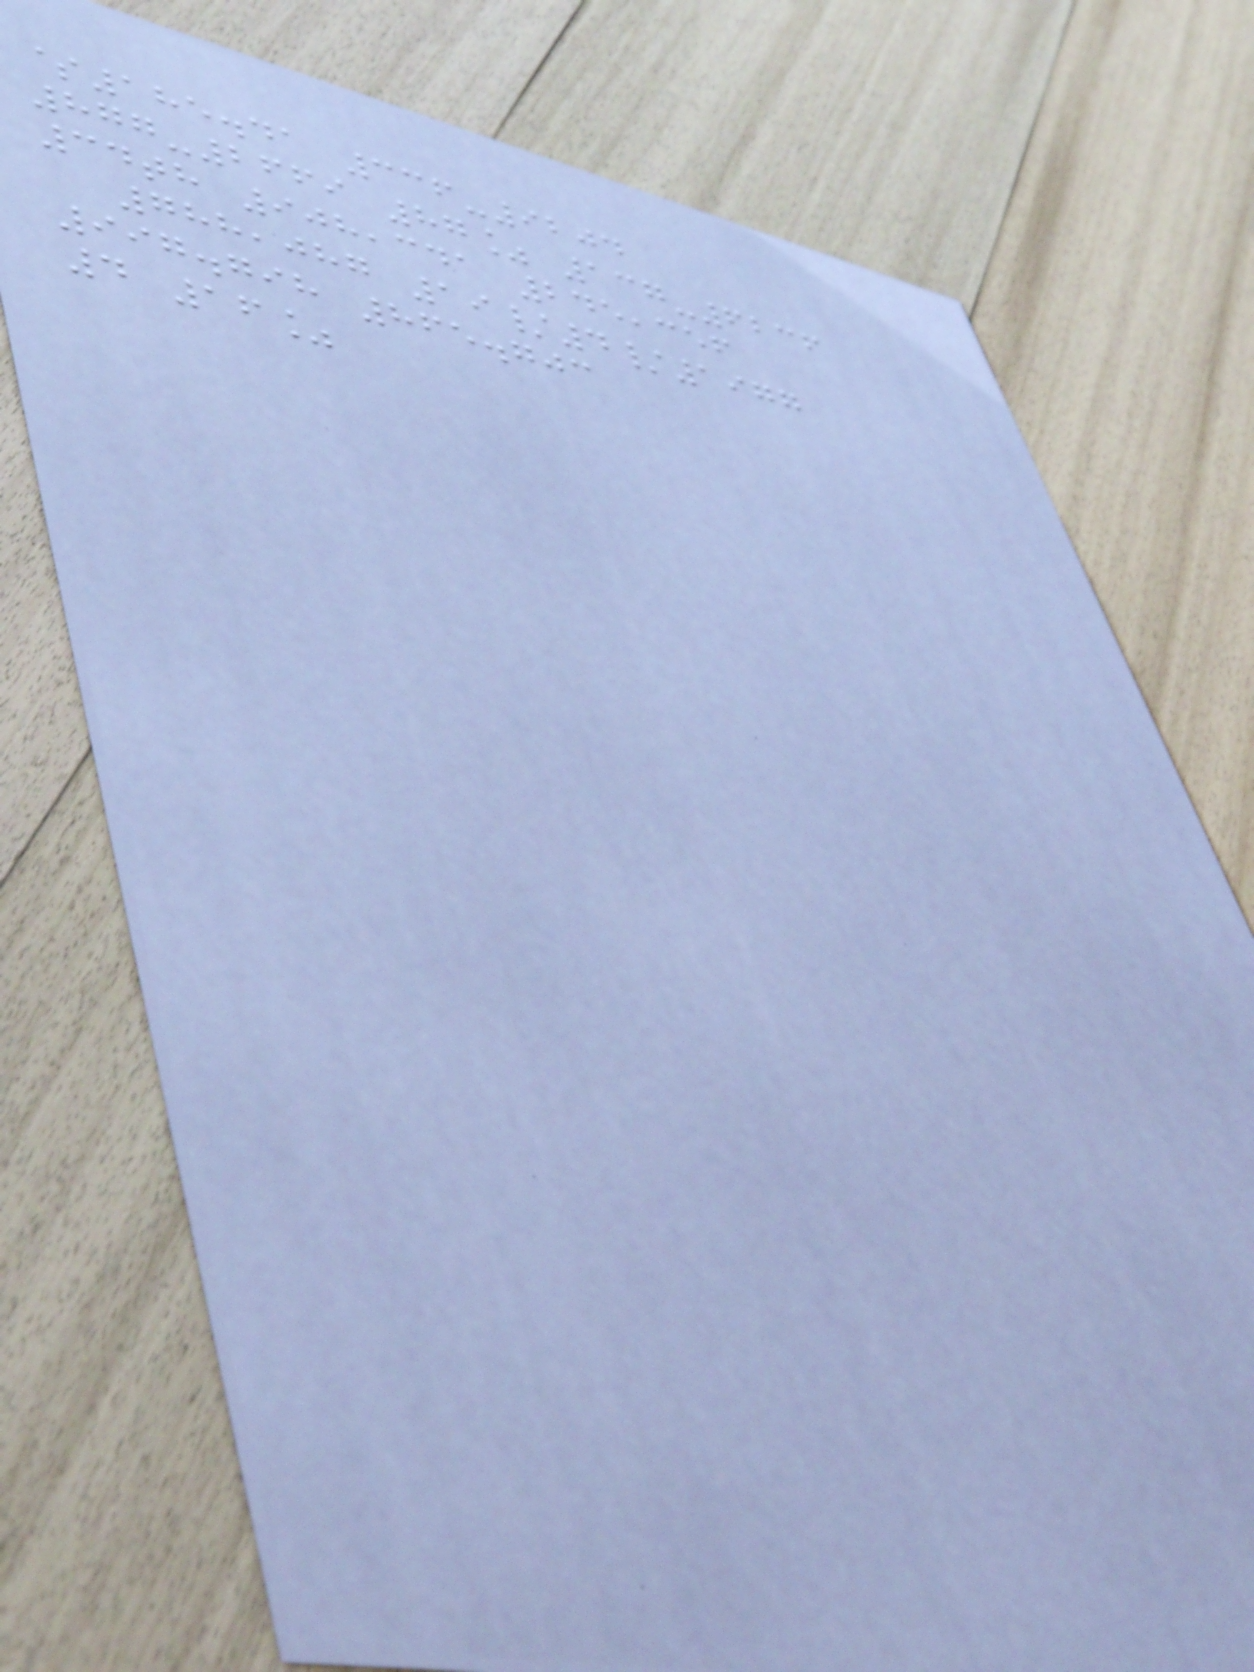$185.41 336-9204
877-2669 87% 137-6236
34th 908,341 245,356
788,087 19/4/1977
997.798 865.703
4 16%
